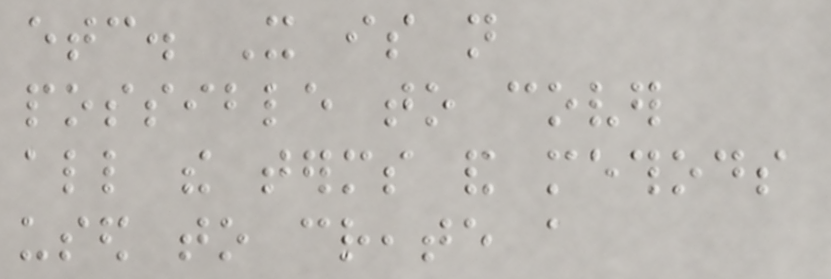etc. It is not
possible to cover
all the terms and methods
used to create a
